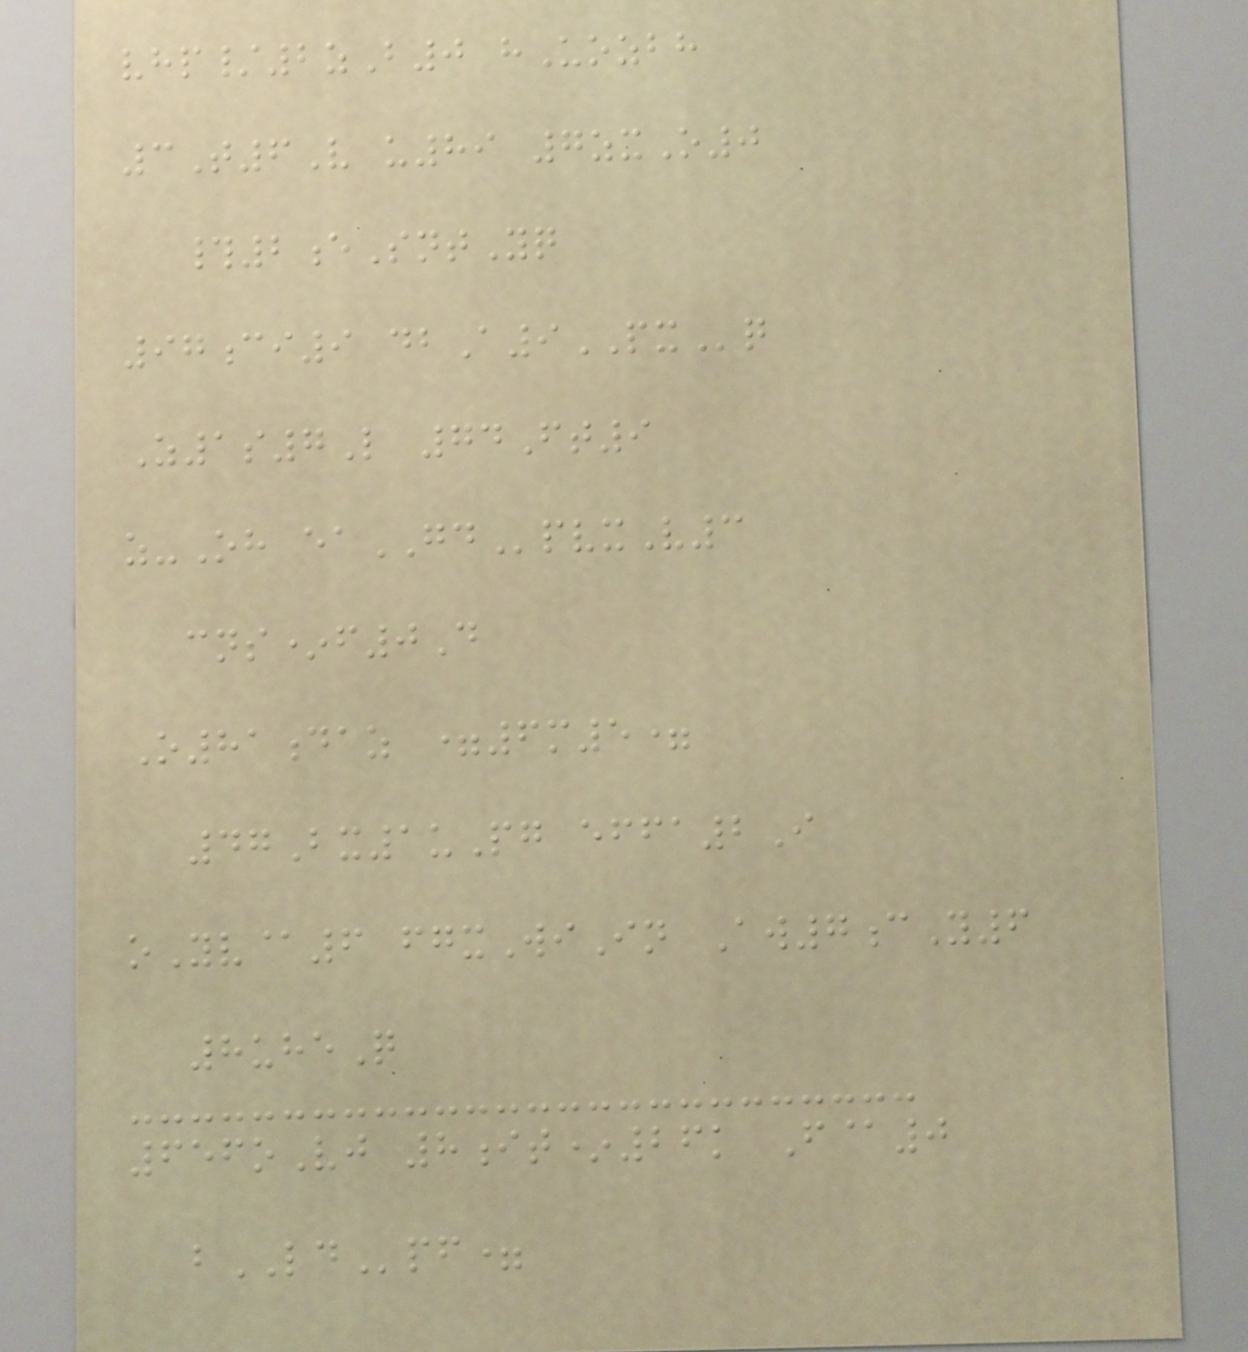vhp/2zB0 hUozbh
3T6V u89 7zxO0
#2eSntYq
97ci9 dbA9PXq
Z1s7L 74Ft9
z-Oh eaGDpvxV3
cns*f0D
O81daz =6m5=
47Bx1uPg effa2I
oYv@6 fgxWiIn Aw7cY6
8uheQ
656oVj 8it*26k F@0
bLDpf=
